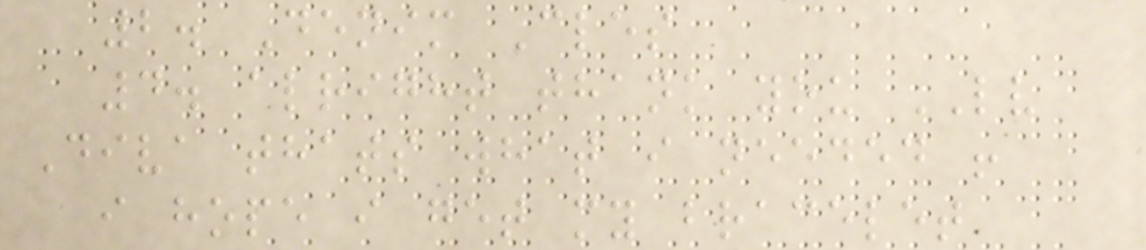2. Denim Cles
4. alright thank you LV
Diva thats what i needed !
i hope i get my bracelet
